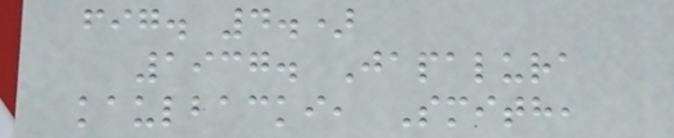fig. 4.)
1937. Japalura
kaulbacki, Smith,
